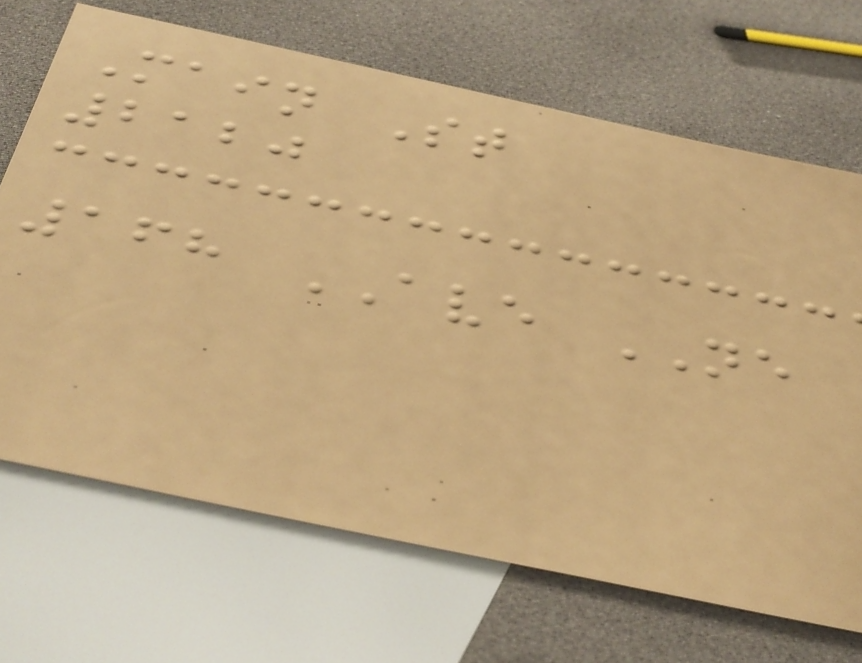Main St
2120
168 AVE NE
